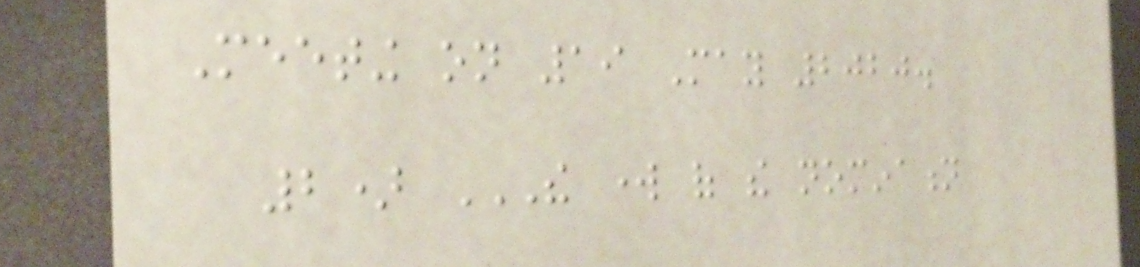Meeting on 19 May 2020.
2) THE WORK OF THE NOMINATION
